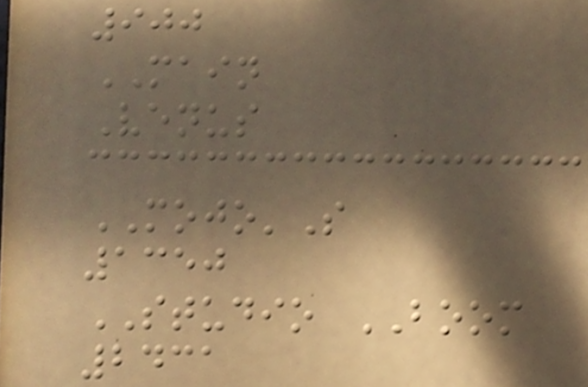900
MAIN
Venus
MOJO'S
1350
STUDIO BOOM
2431
